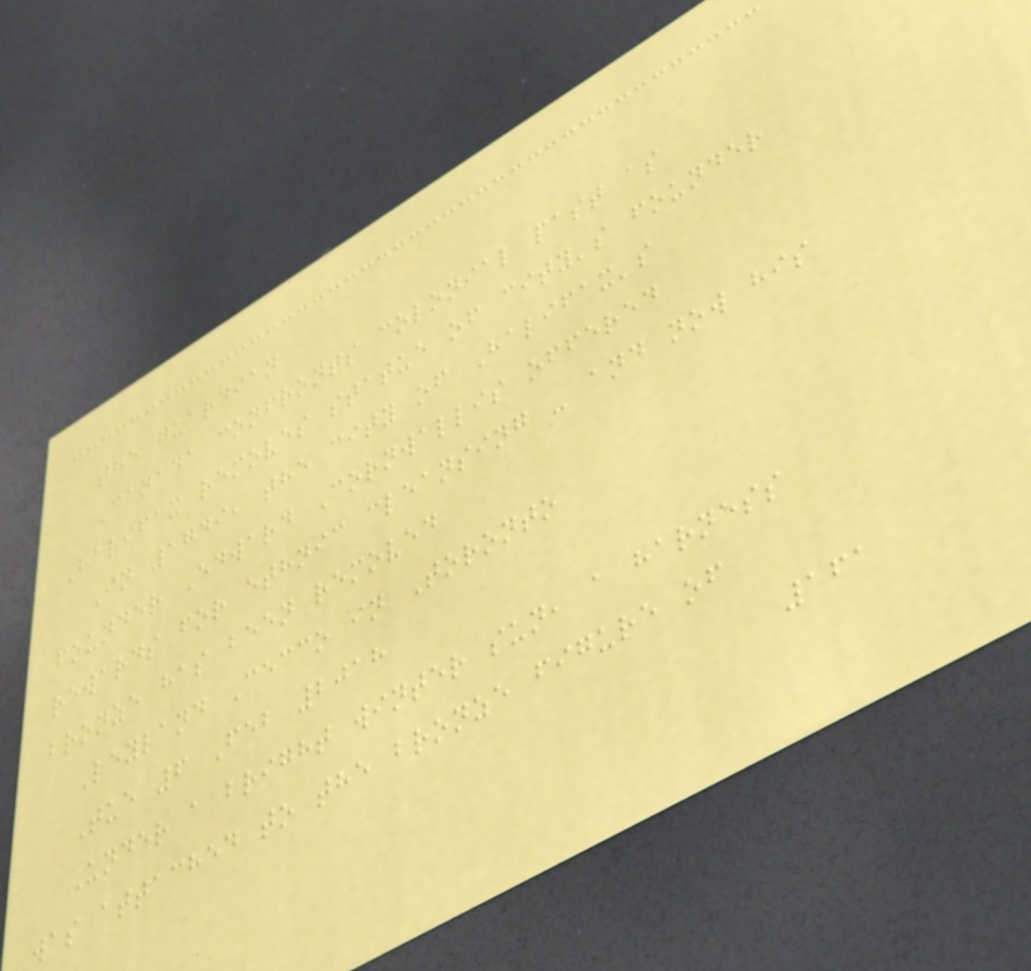the guardian
Canada confronts colonial past as
Halifax removes statue of city's founder
In 1749, the city of Halifax's
founder Edward Cornwallis offered
rewards for ethnic cleansing - and now his
bronze has been removed
Leyland Cecco in Toronto
Tue 6 Feb 2018
Under a bright winter sun, a harness
was attached to the bronze figure of
161
